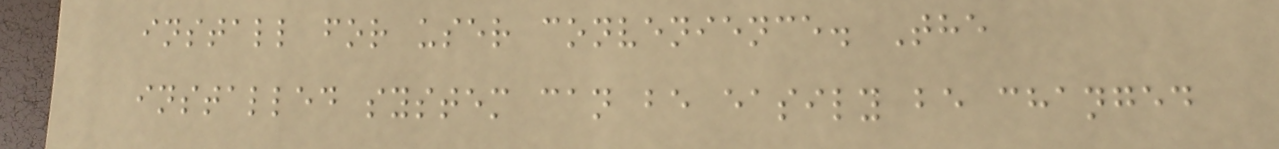install for user convenience. The
installed system can be easily be changed
